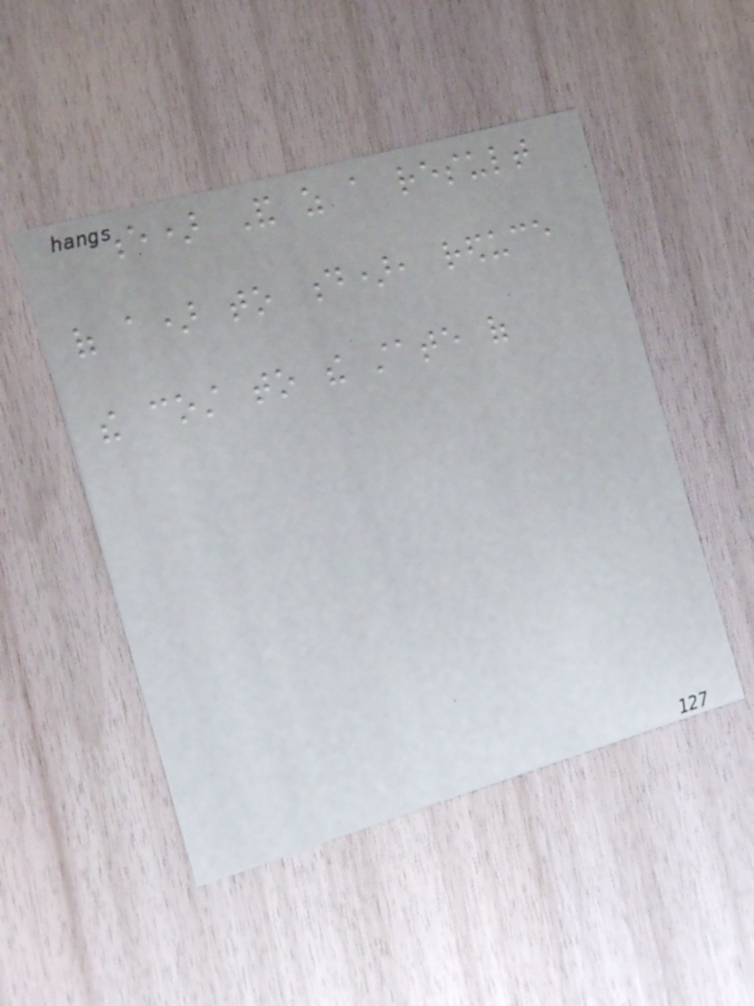e) And as a result
of a) to d), reduce
the cost to the state of
